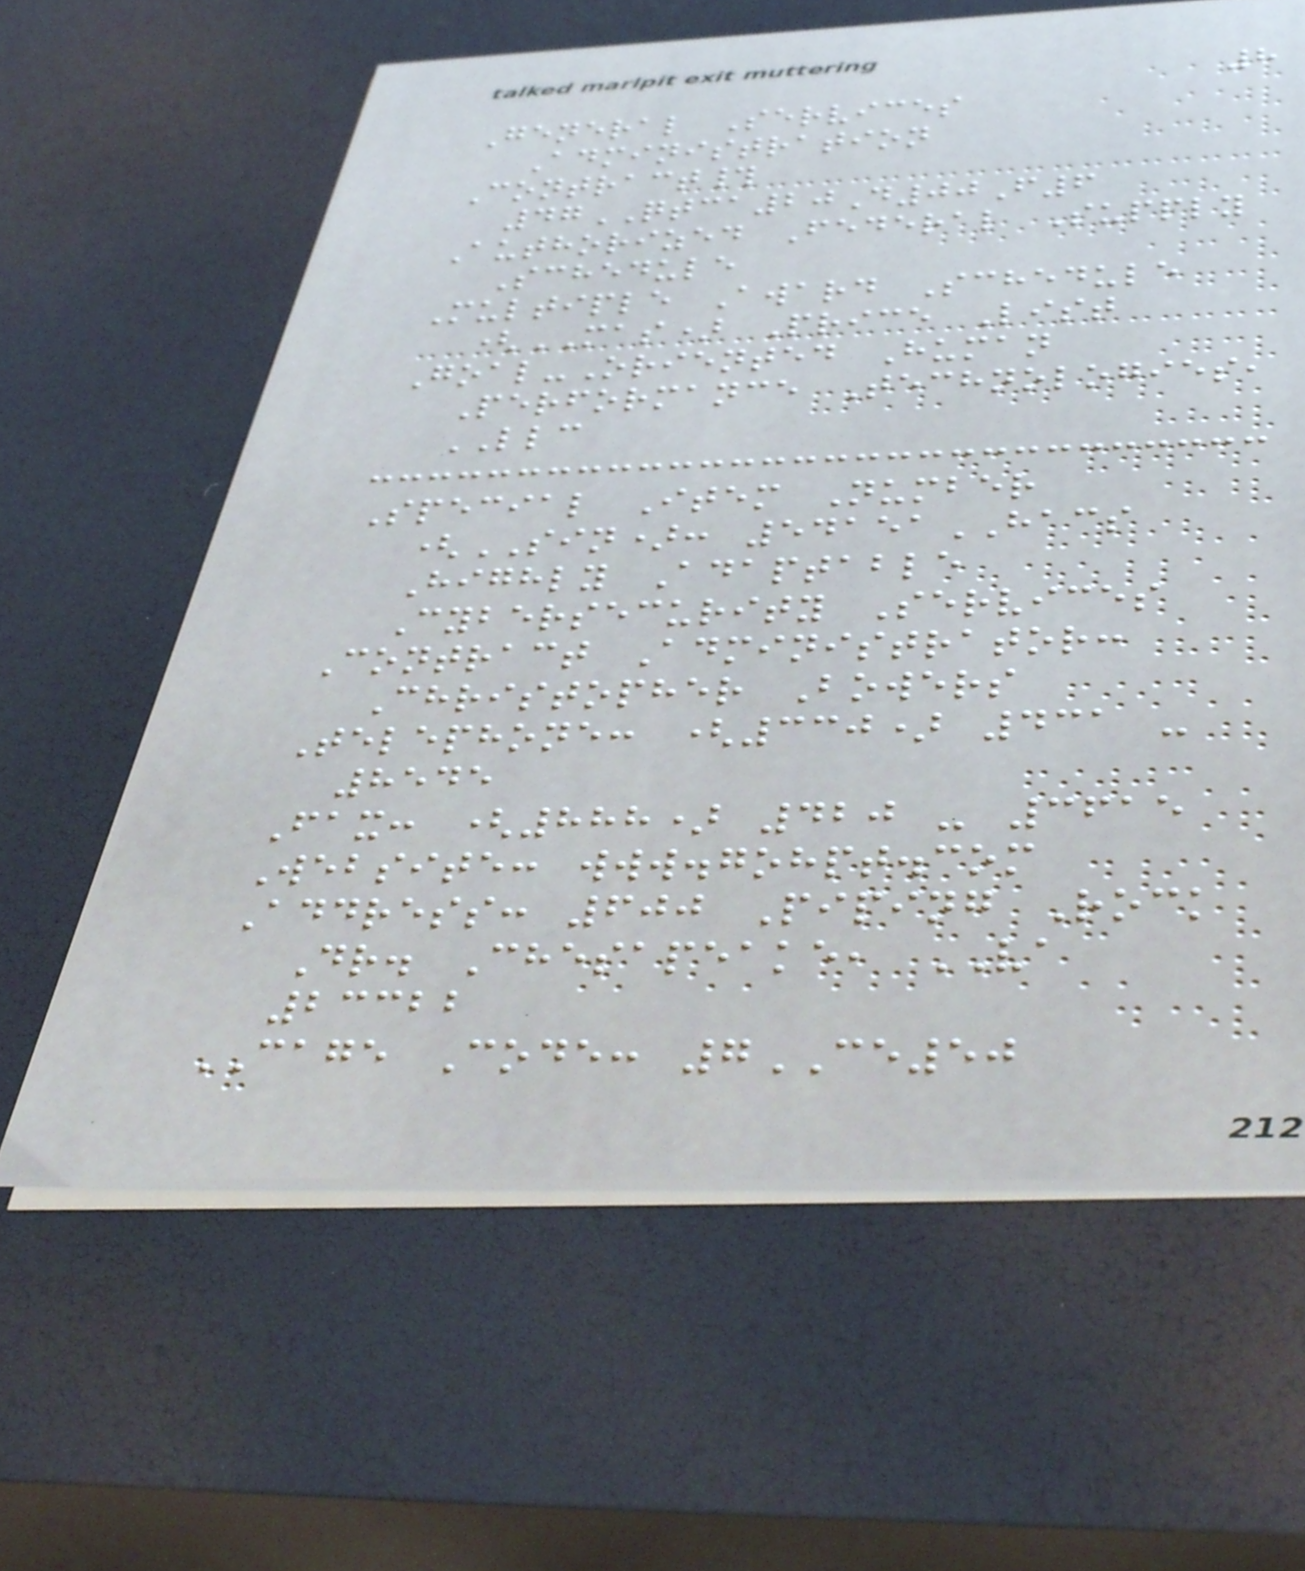8
General Services
Administration
Contract#
47QTCA20D00F6
Authorized Federal Supply
Schedule
Multiple Award Schedule
(MAS) Price List
Goal-Oriented Human
Performance Technologies,
LLC
Special Item Number
(SIN): 54151HACS
Highly Adaptable
Cybersecurity Services
Contract Administrator:
Christopher Bowers
Telephone: (330) 431 -
8545
Fax: (888) 420 - 3615
Website: www.gohpt.com
Address: 600 Piping Rock
Dr. Chesapeake, VA
23322
CAGE Code: 7CE50
